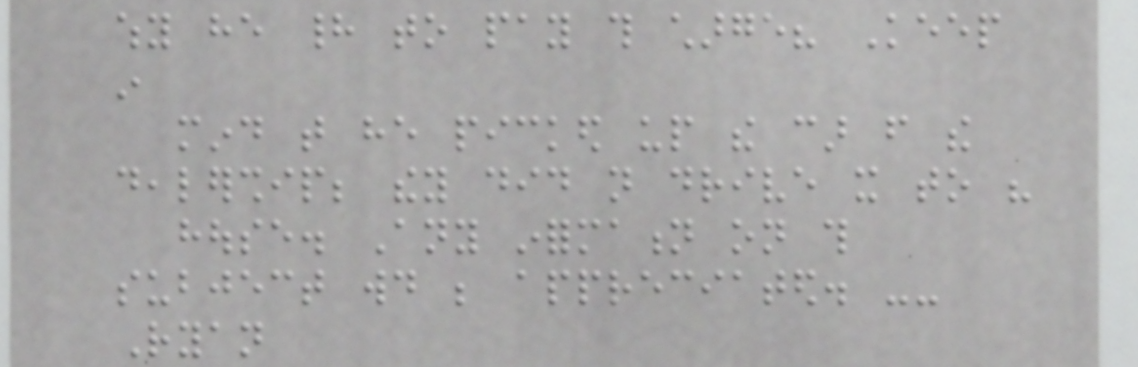why he had to pay this charge? Keep
in
mind that he picked up the car from the
dealership; they did not drive it to his
house. Any information on this
subject would be appreciated. --
Ryan
